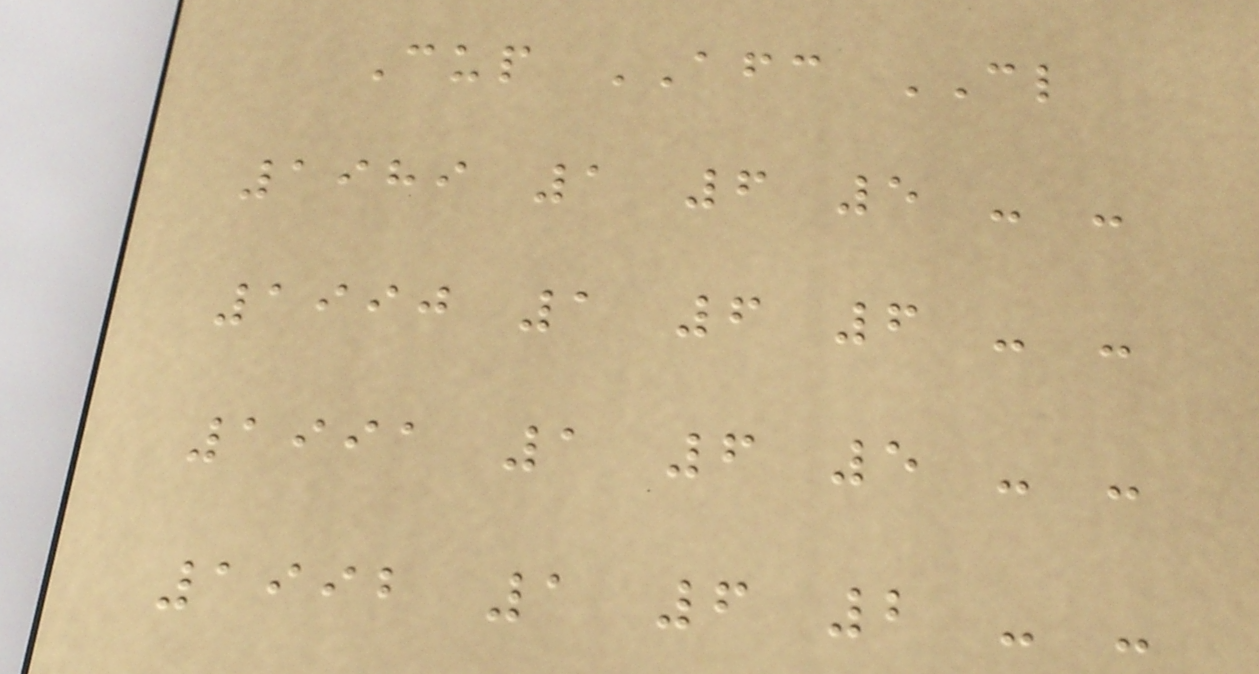Cup AFC CL
1989 1 6 5 - -
1990 1 6 6 - -
1991 1 6 5 - -
1992 1 6 2 - -
